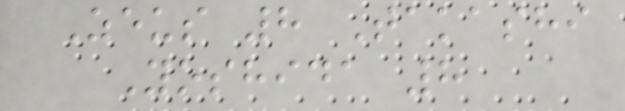Zeus 8 Takashi
Yoshida 8
